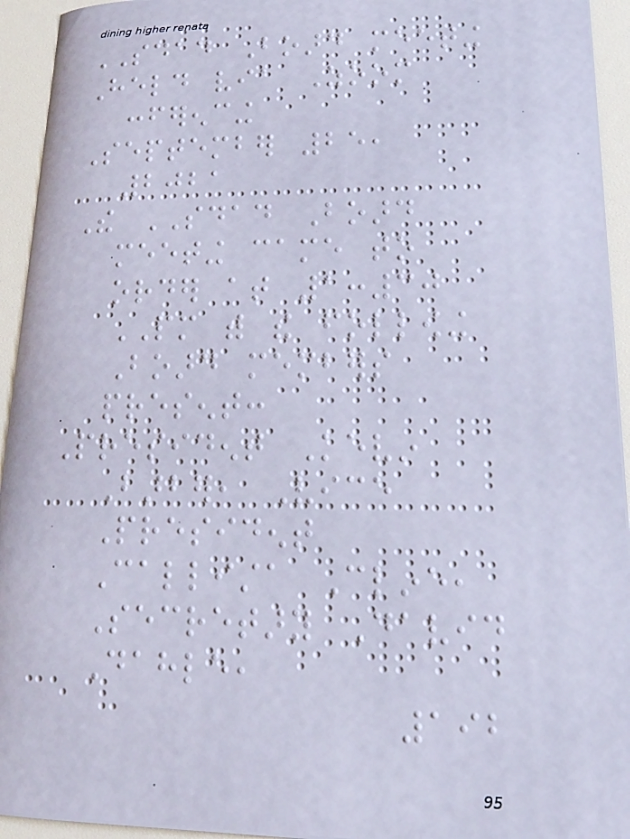SDAD Board meeting
Held via Zoom
conferencing
September 25,
2021
The SDAD Board
meeting came to
order at 1:30
PM with the following
Board members
present:
President Kevin
Barber, Vice
President
Callista Cline,
Secretary David
Dahle,
192
